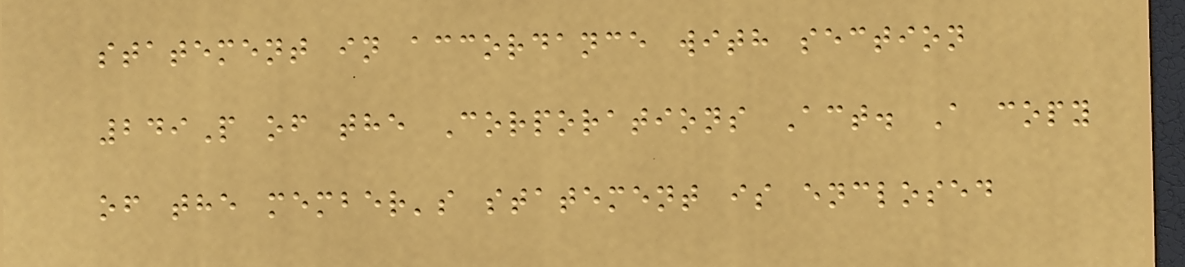statement in accordance with section
249P of the Corporations Act. A copy
of the member's statement is enclosed
